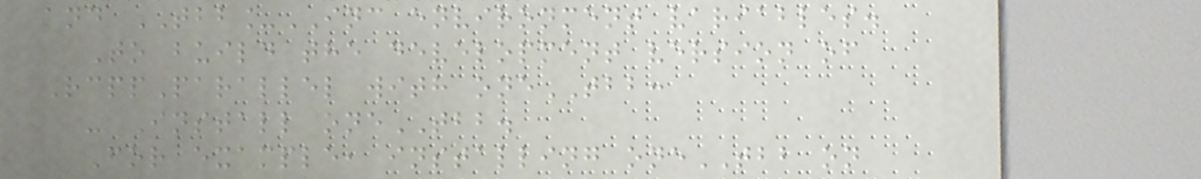and TBB_INC environment variables.
To build the development version of
RcppParallel with oneTBB:
- Install oneTBB.
For example, installing oneTBB on
